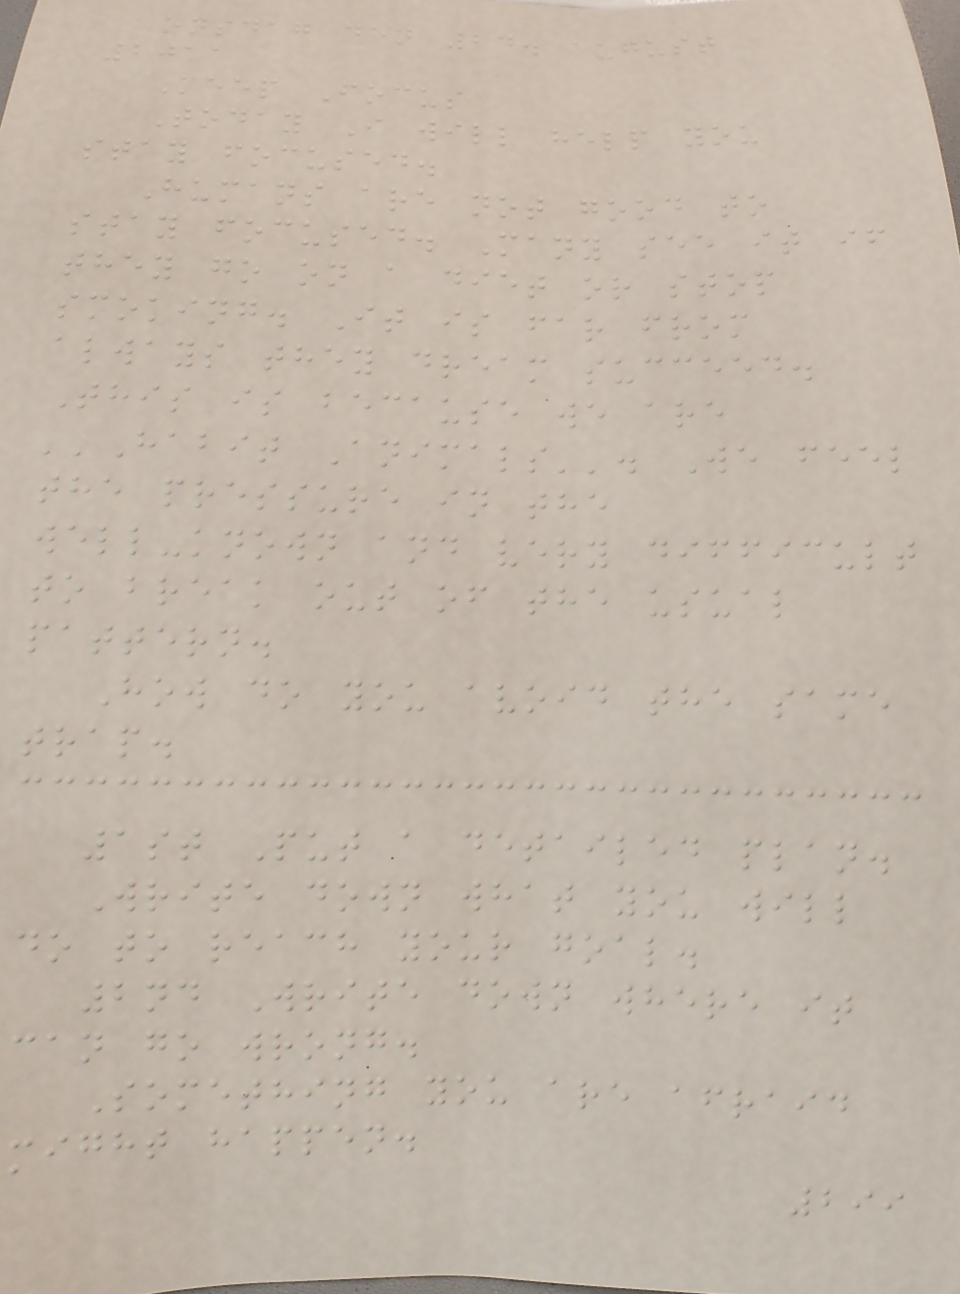onsdag den 24. august
2011
Keep Focus
Today I will help you
stay focused.
Humans are not good to
stay focused. Many see it if
they go on a diet or stop
smoking. It is far from
always they dream succeed.
This is because we are
''Habit Animals''. We feel
the pressure in the
well-known and very difficult
to break out of the usual
pattern.
How do you avoid the same
trap.
1st Put a detailed plan.
Write down what you will
do to reach your goal.
2nd Write down where it
can go wrong.
Something you are afraid
might happen.
299
